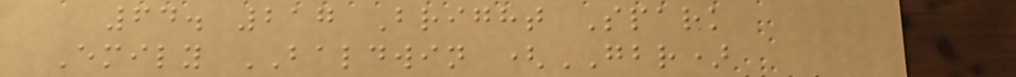64. 217 Bright Spark
Emily BALDWIN (GBR)
